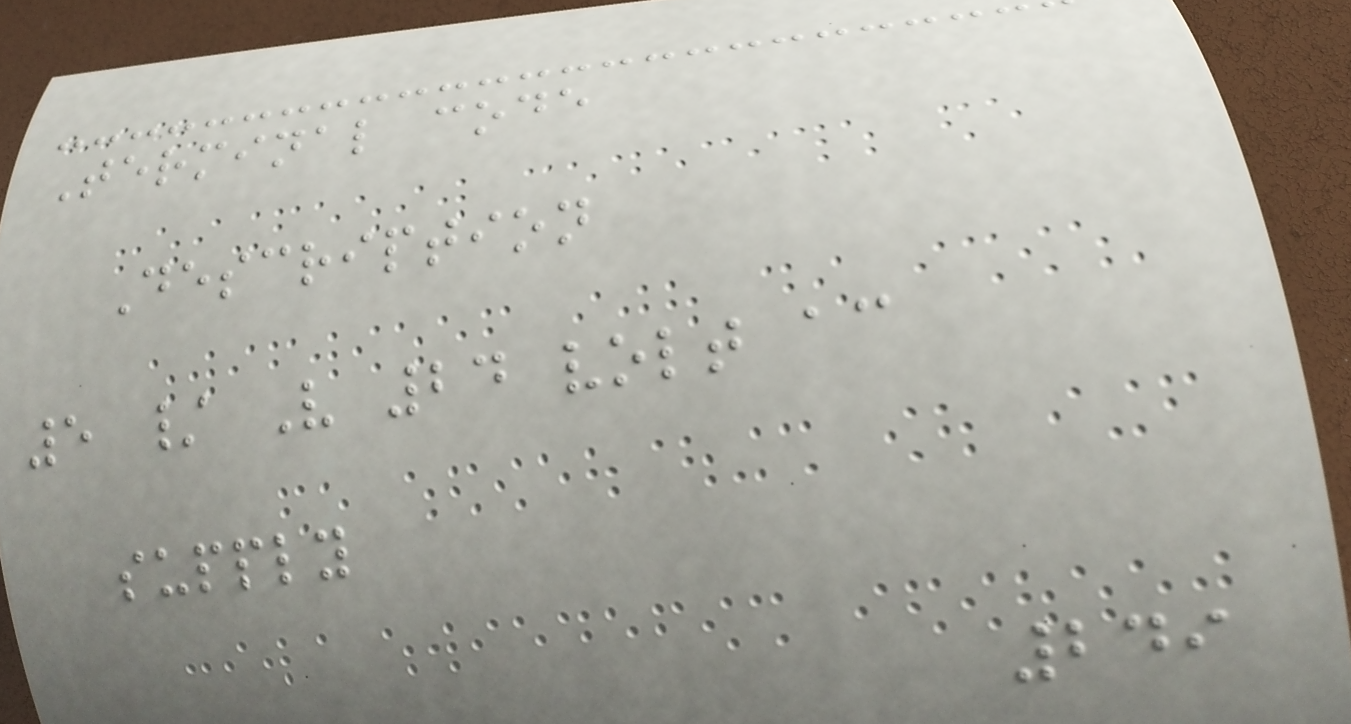Terminal code
Description
5 / V 24 volt ac
supply
249
